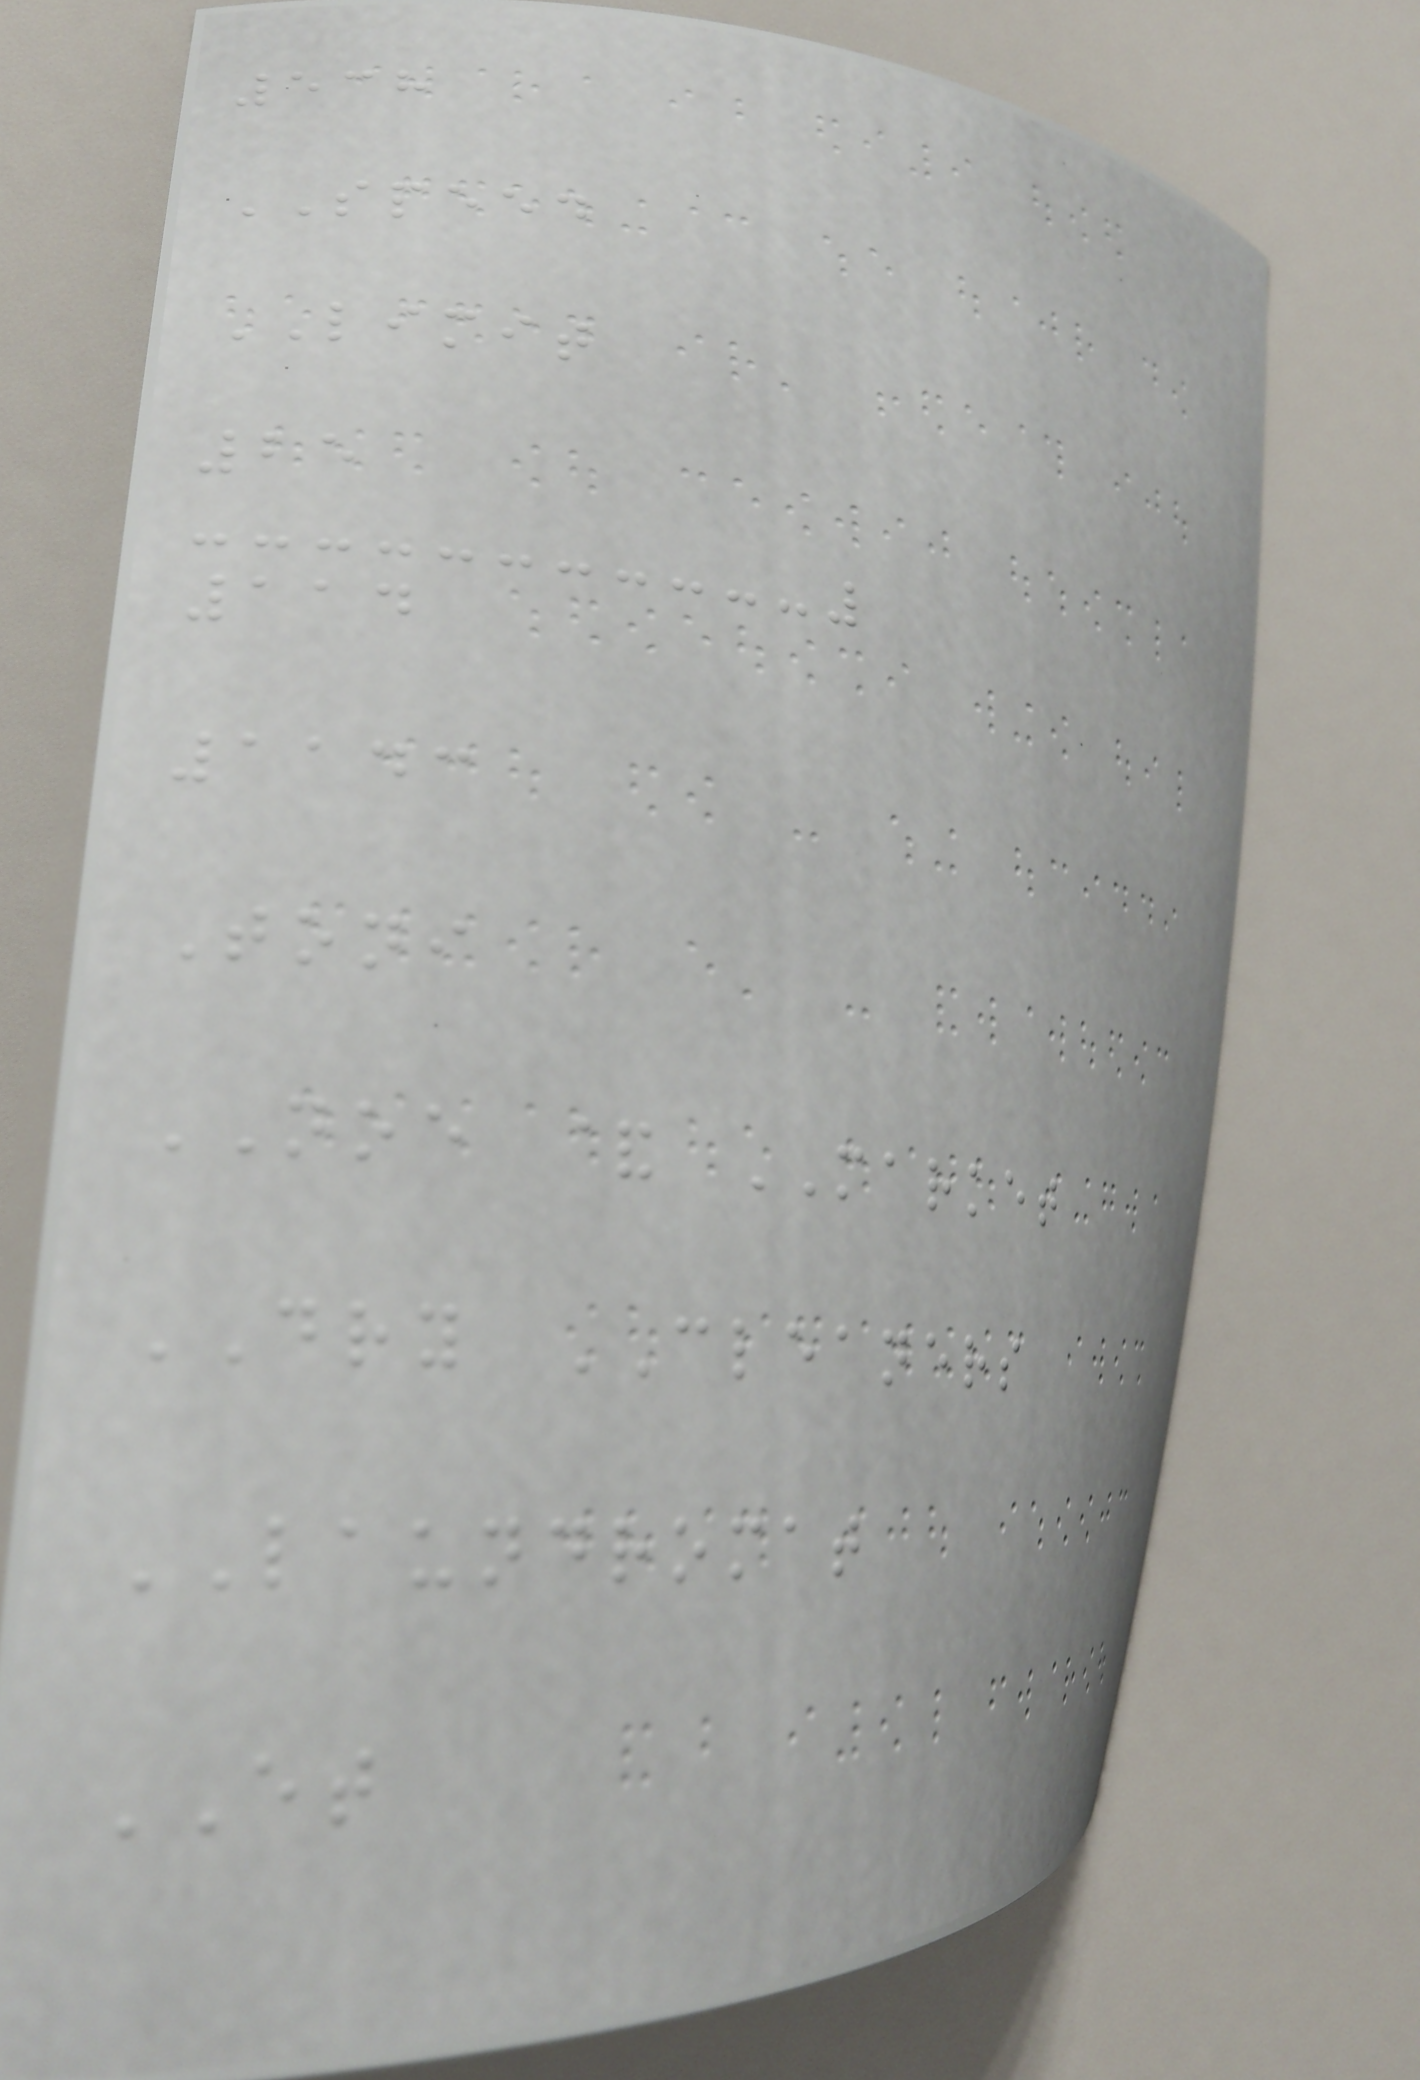538
SPEED
LIMIT
25
114
1143
Toni
NOE & MARKET
DRY CLEANERS
LAUNDROMAT
ET
